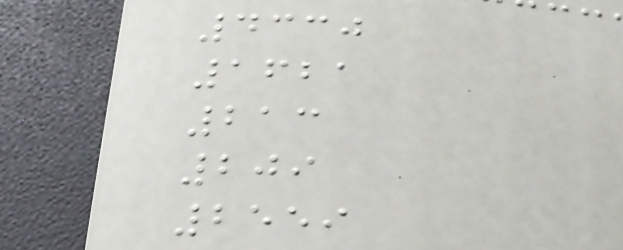4330
1621
213
209
2559
